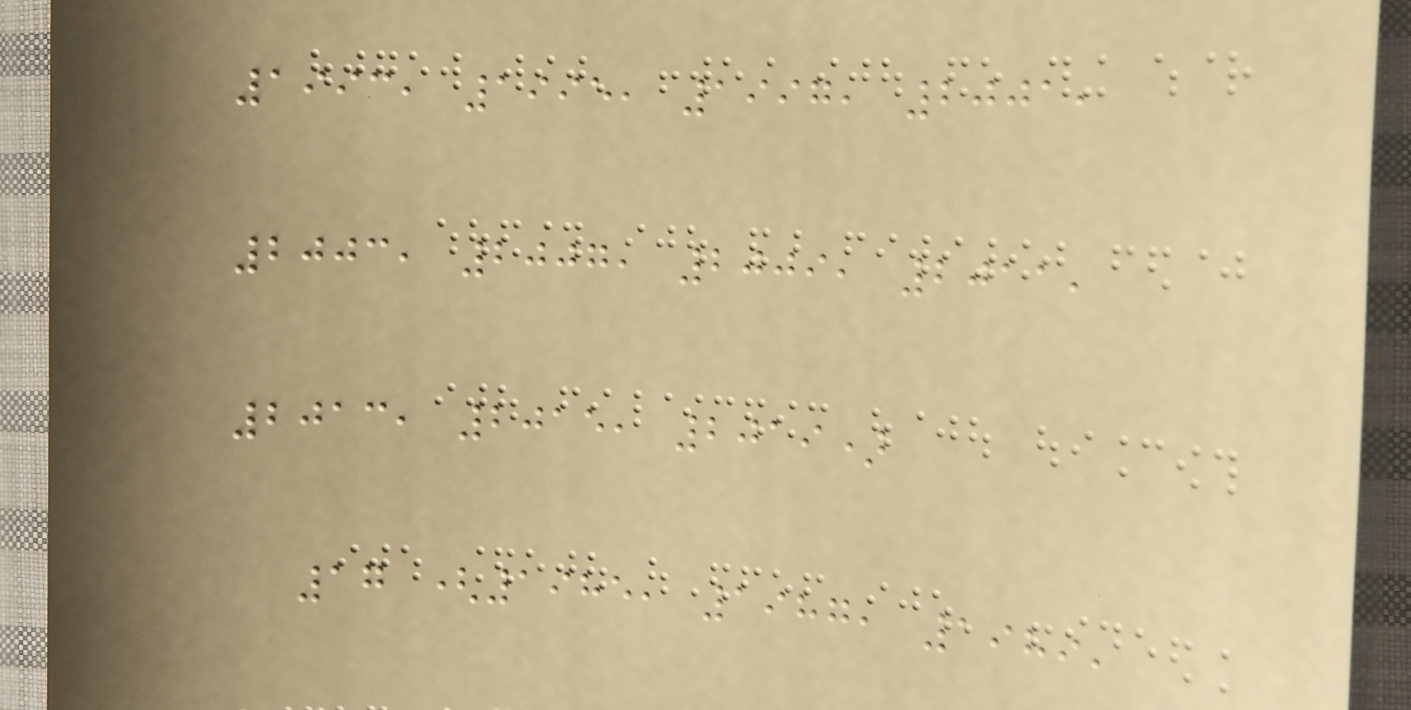1993, 1995, 1997, 2001,
2003, 2007, 2009, 2011,
2013, 2015, 2019)
17 (1985, 1987, 1989,
